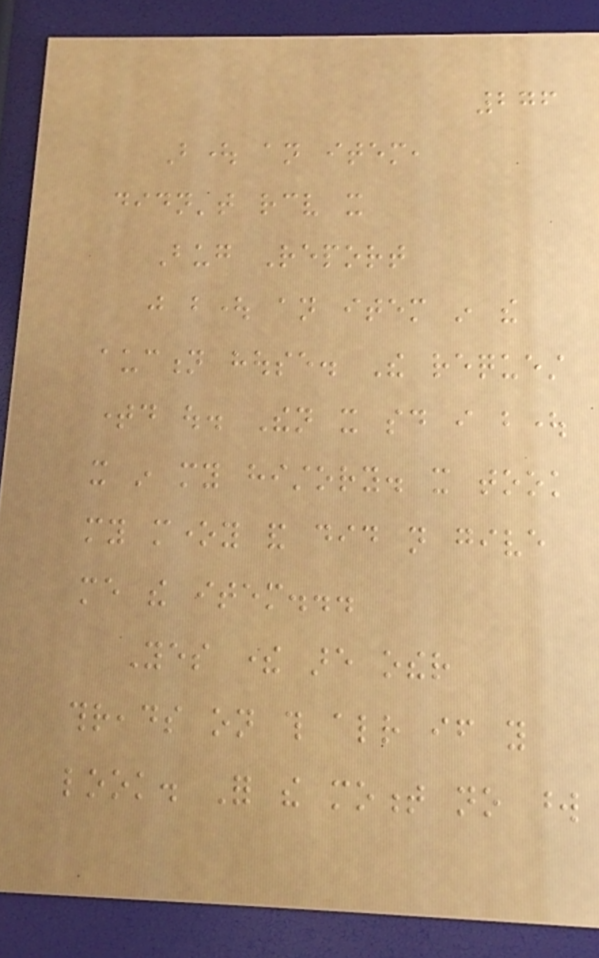276
Bought an item,
didn't receive it
Bug Report
just bought an item in the
auction house. The request
timed out. Then it said i bought
it in my history. it took
my money and did not give
me the item...
Yes there are other
threads on this already if you
look. For the moment no word
